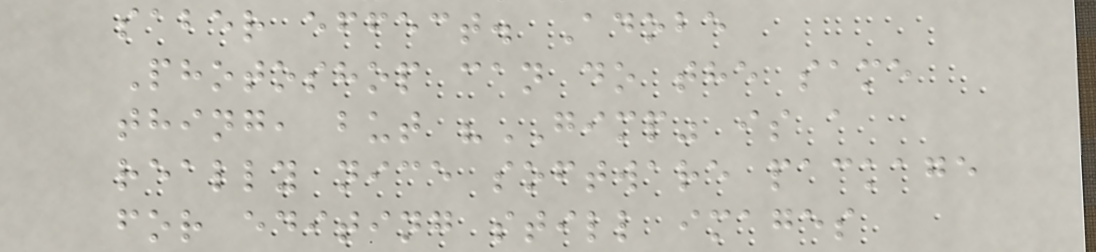saber effect. Adobe
Photoshop can do the same
thing, but "GIMP" is a
really nice software package
for editing still images
